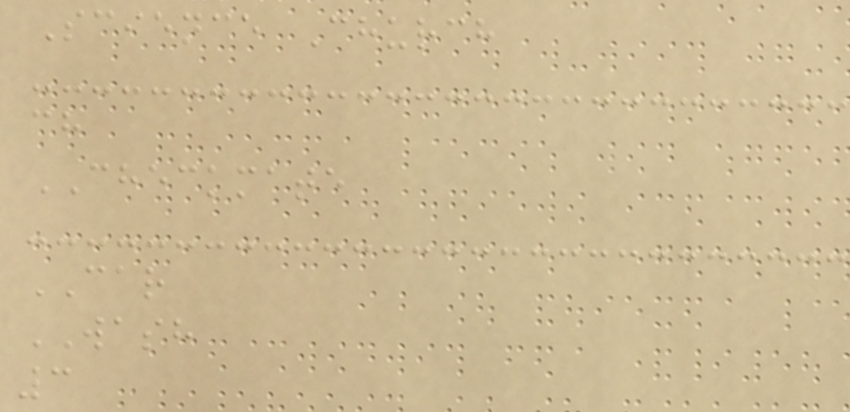Science Church
ch
CHECKMATE
CAR
WASH
3
